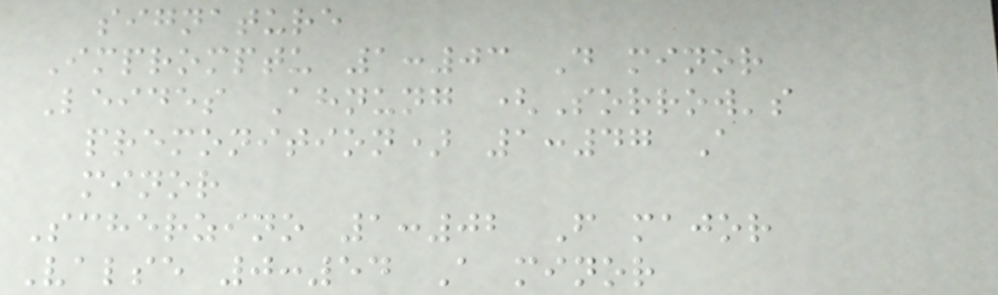signature
Impromptu 1:03 D minor
Leides Ahnung (Sorrow's
premonition) 1:47 A
minor
Scherzino 1:02 F major
Valse 0:54 A minor
